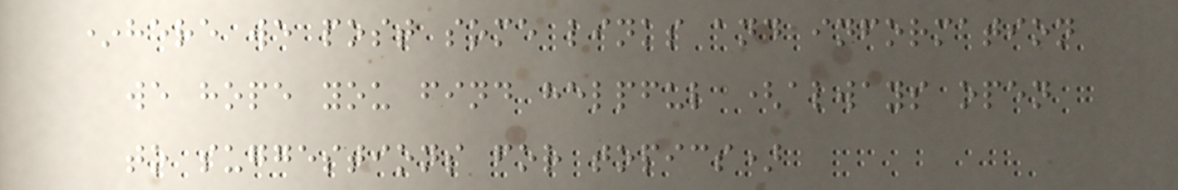*here we post some links and information
we hope you find helpful (always open
to suggestions for topics)
